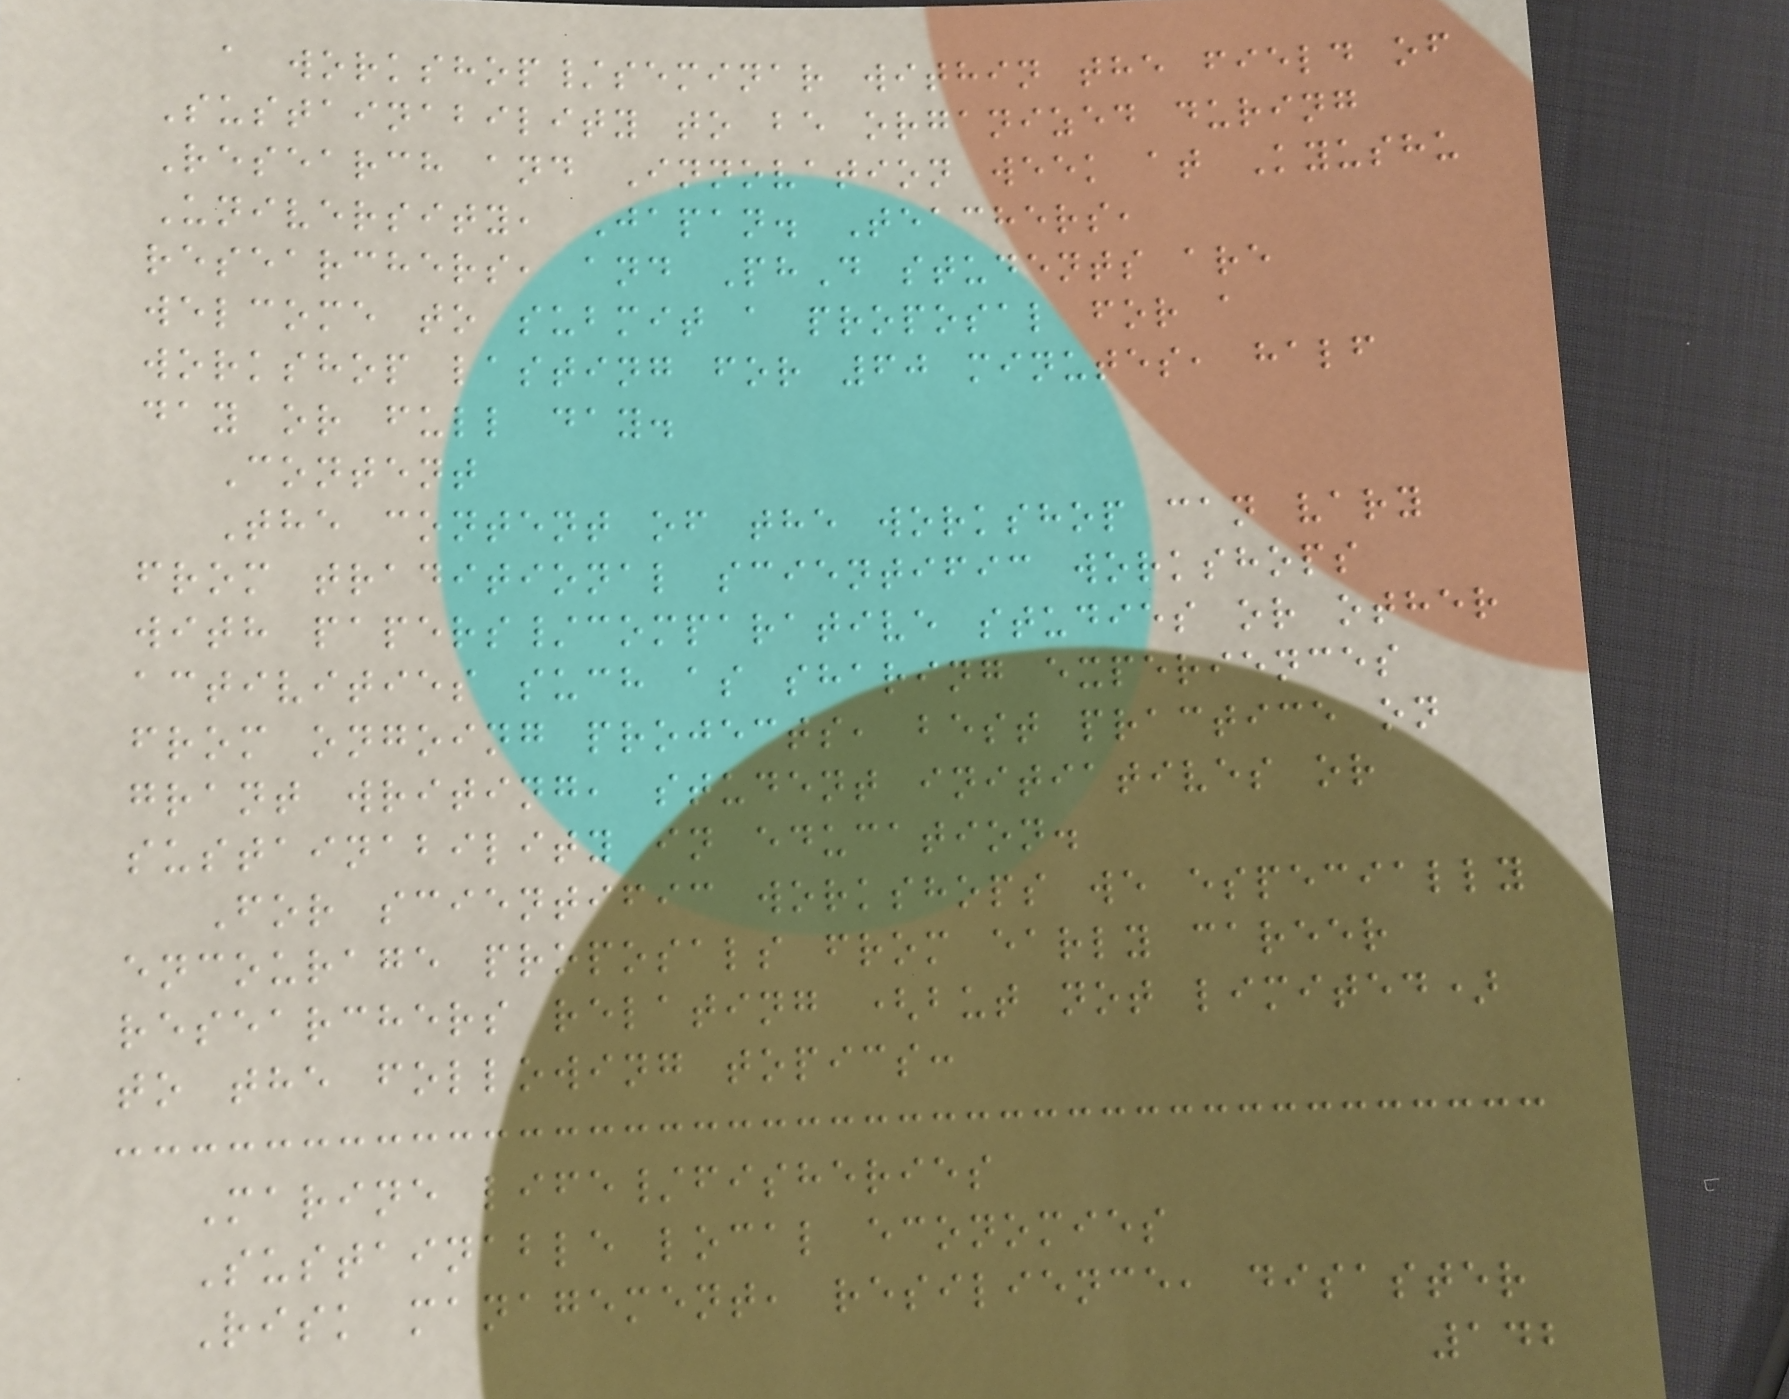a workshop/seminar within the field of
Sustainability to be organized during
Research and Innovation week at Kyushu
University, Japan. Teachers,
researchers, and PhD students are
welcome to submit a proposal for a
workshop lasting for 60 minutes, half
day or full day.
Content
The content of the workshop can vary
from traditional scientific workshops
with papers/comparative studies or other
activities such as sharing experiences
from ongoing projects, best practice on
grant writing, student initiatives or
sustainability in education.
For scientific workshops we especially
encourage proposals from early career
researchers relating (but not limited)
to the following topics:
Marine life/fisheries
Sustainable local economies
Risk management, resilience, disaster
142
